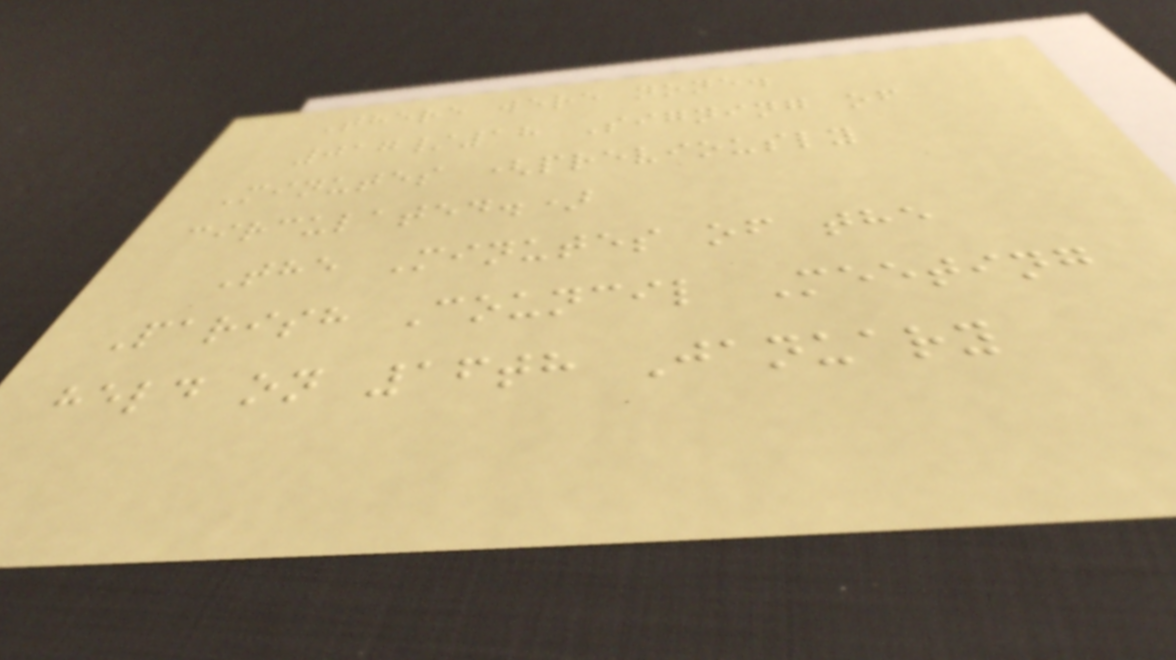There were none.
017/18 Signing of
Minutes (previously
circulated.)
The Minutes of the
Parish Council Meeting
held on 16th January
